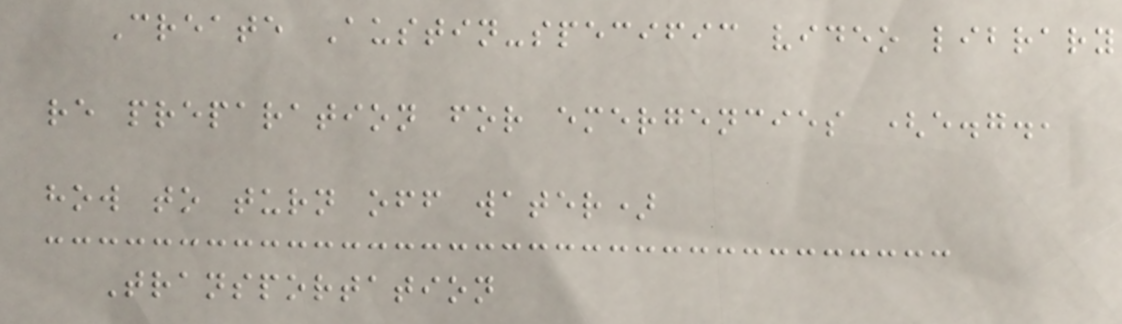Create Austin-specific video library
re preparation for emergencies (e.g.,
how to turn off water)
Transportation
